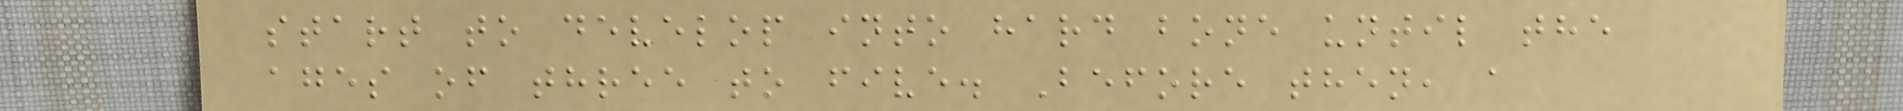start to develop into hard bone until the
ages of three to five. Before then, a
